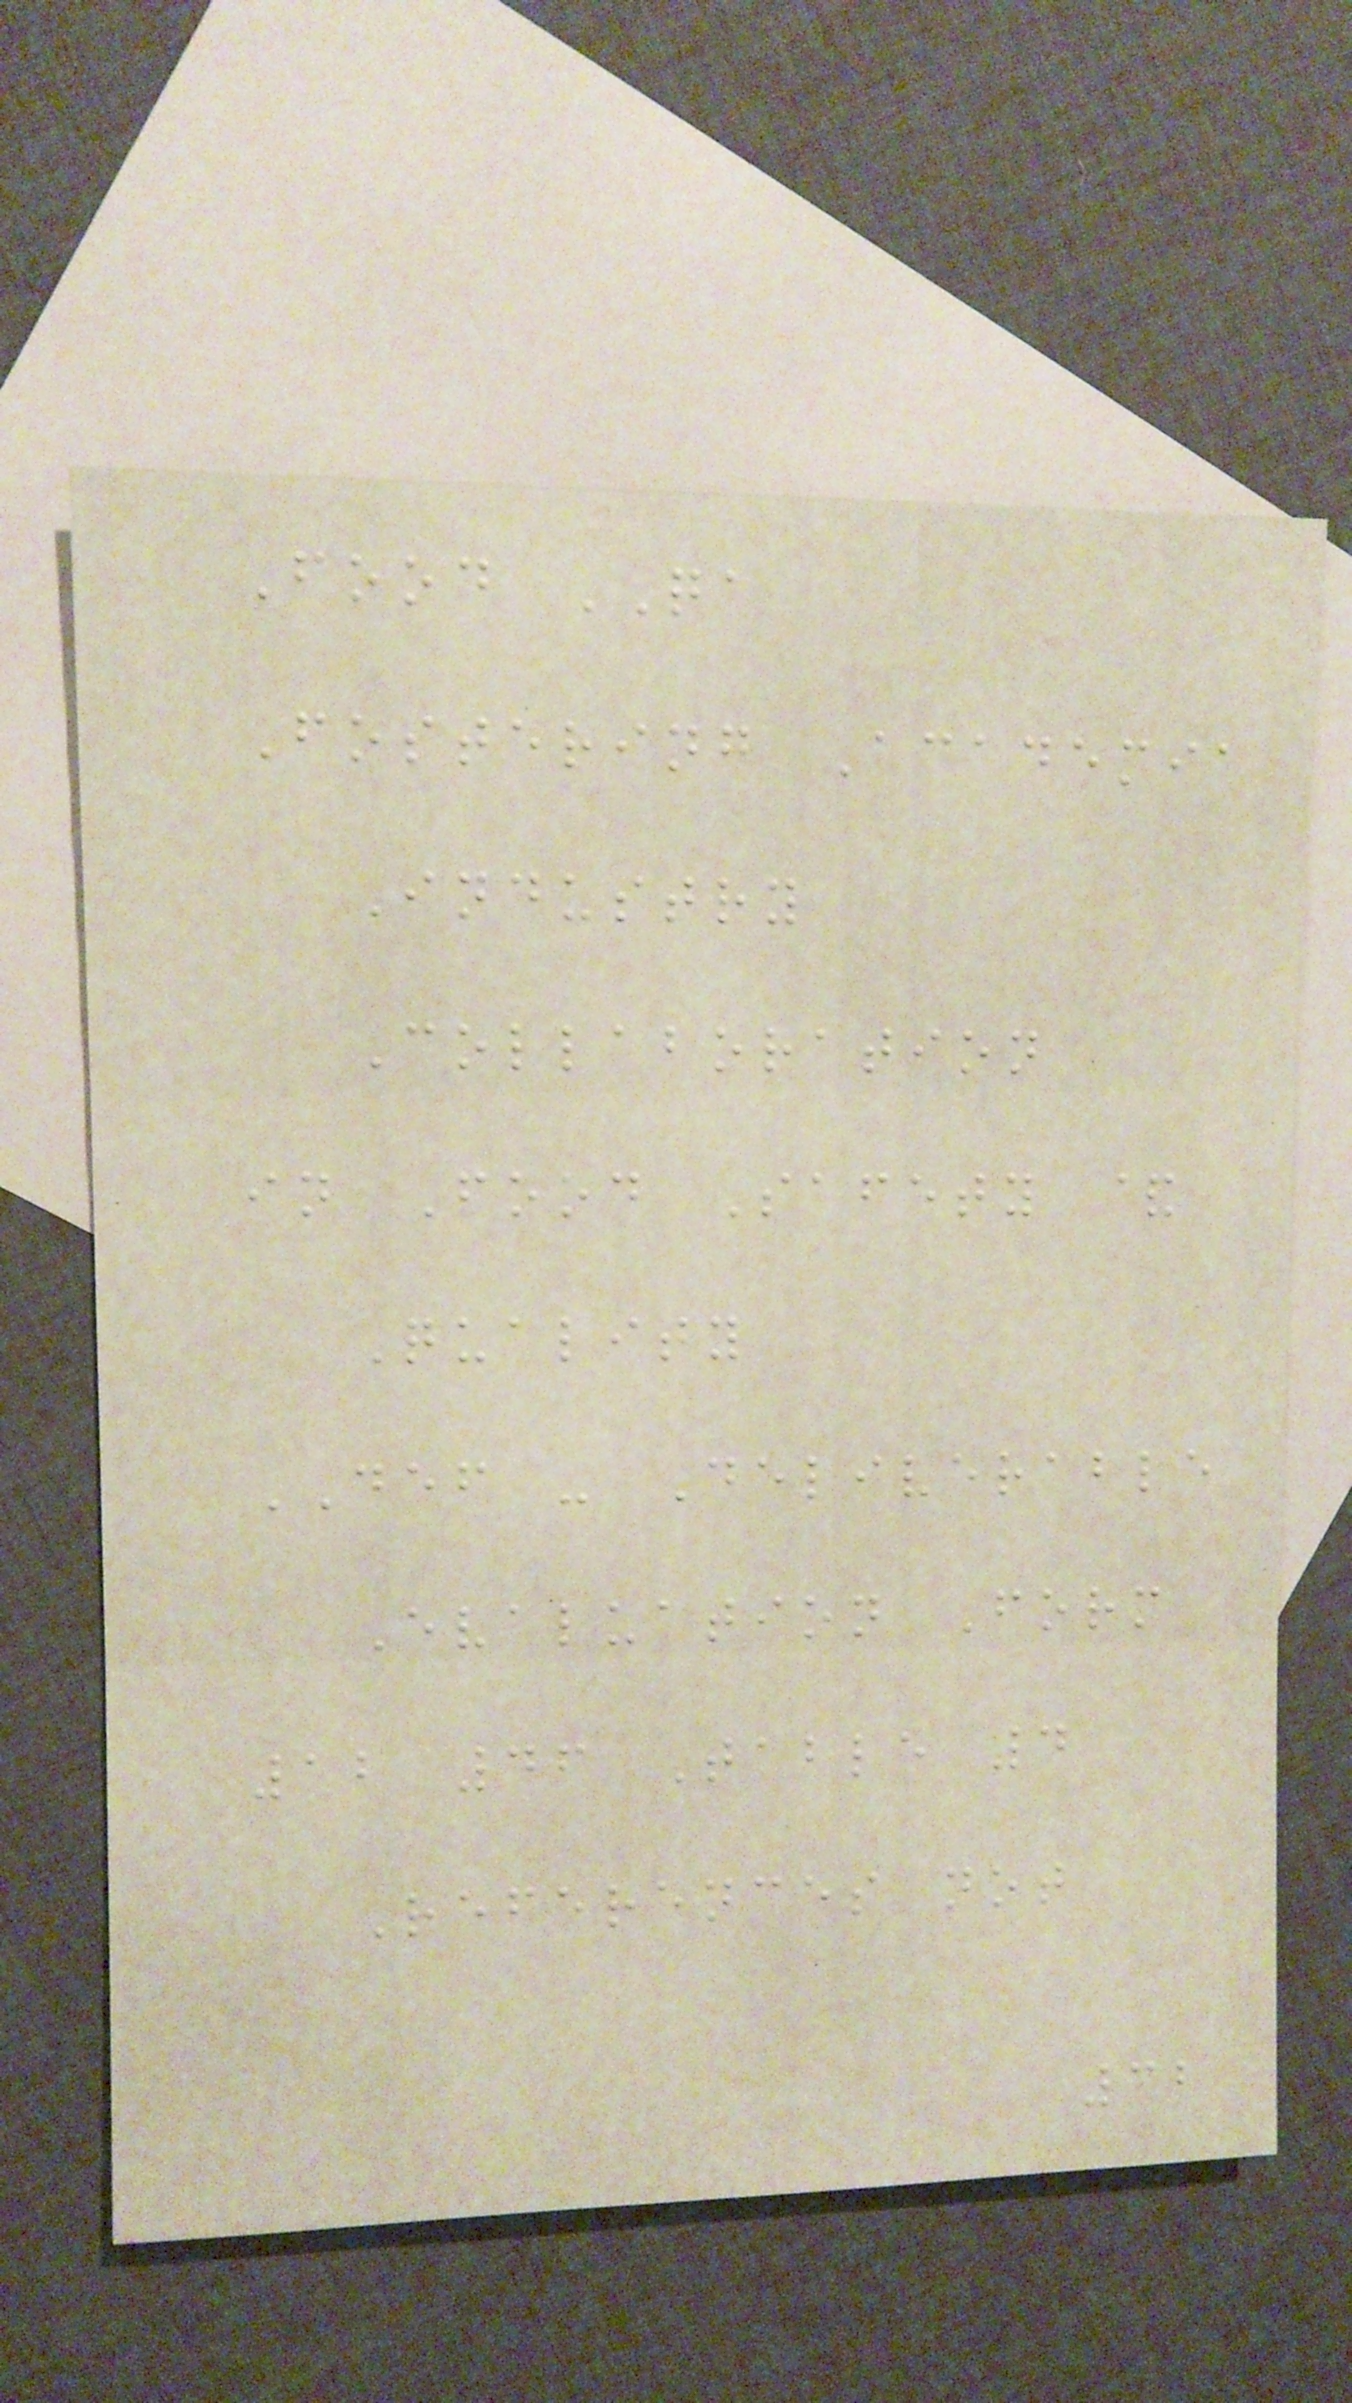Food QA
Fostering Academia
Industry
Collaboration
in Food Safety &
Quality
DEF - Deliverable
Evaluation Form
12 46 Table 4
References not
32
